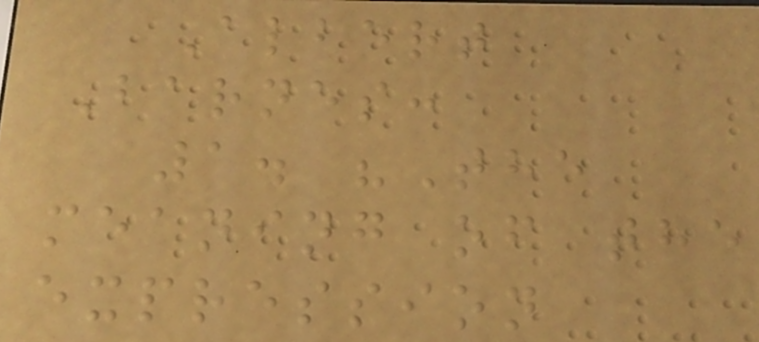Albert
Barnes:
1. "The
meaning of the
expression
